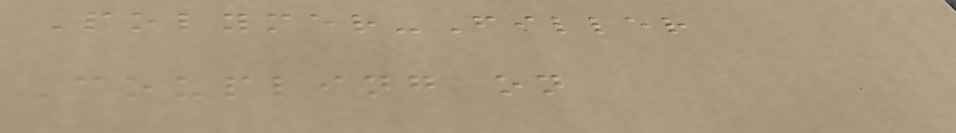Polymer-Filler
Coupling on
